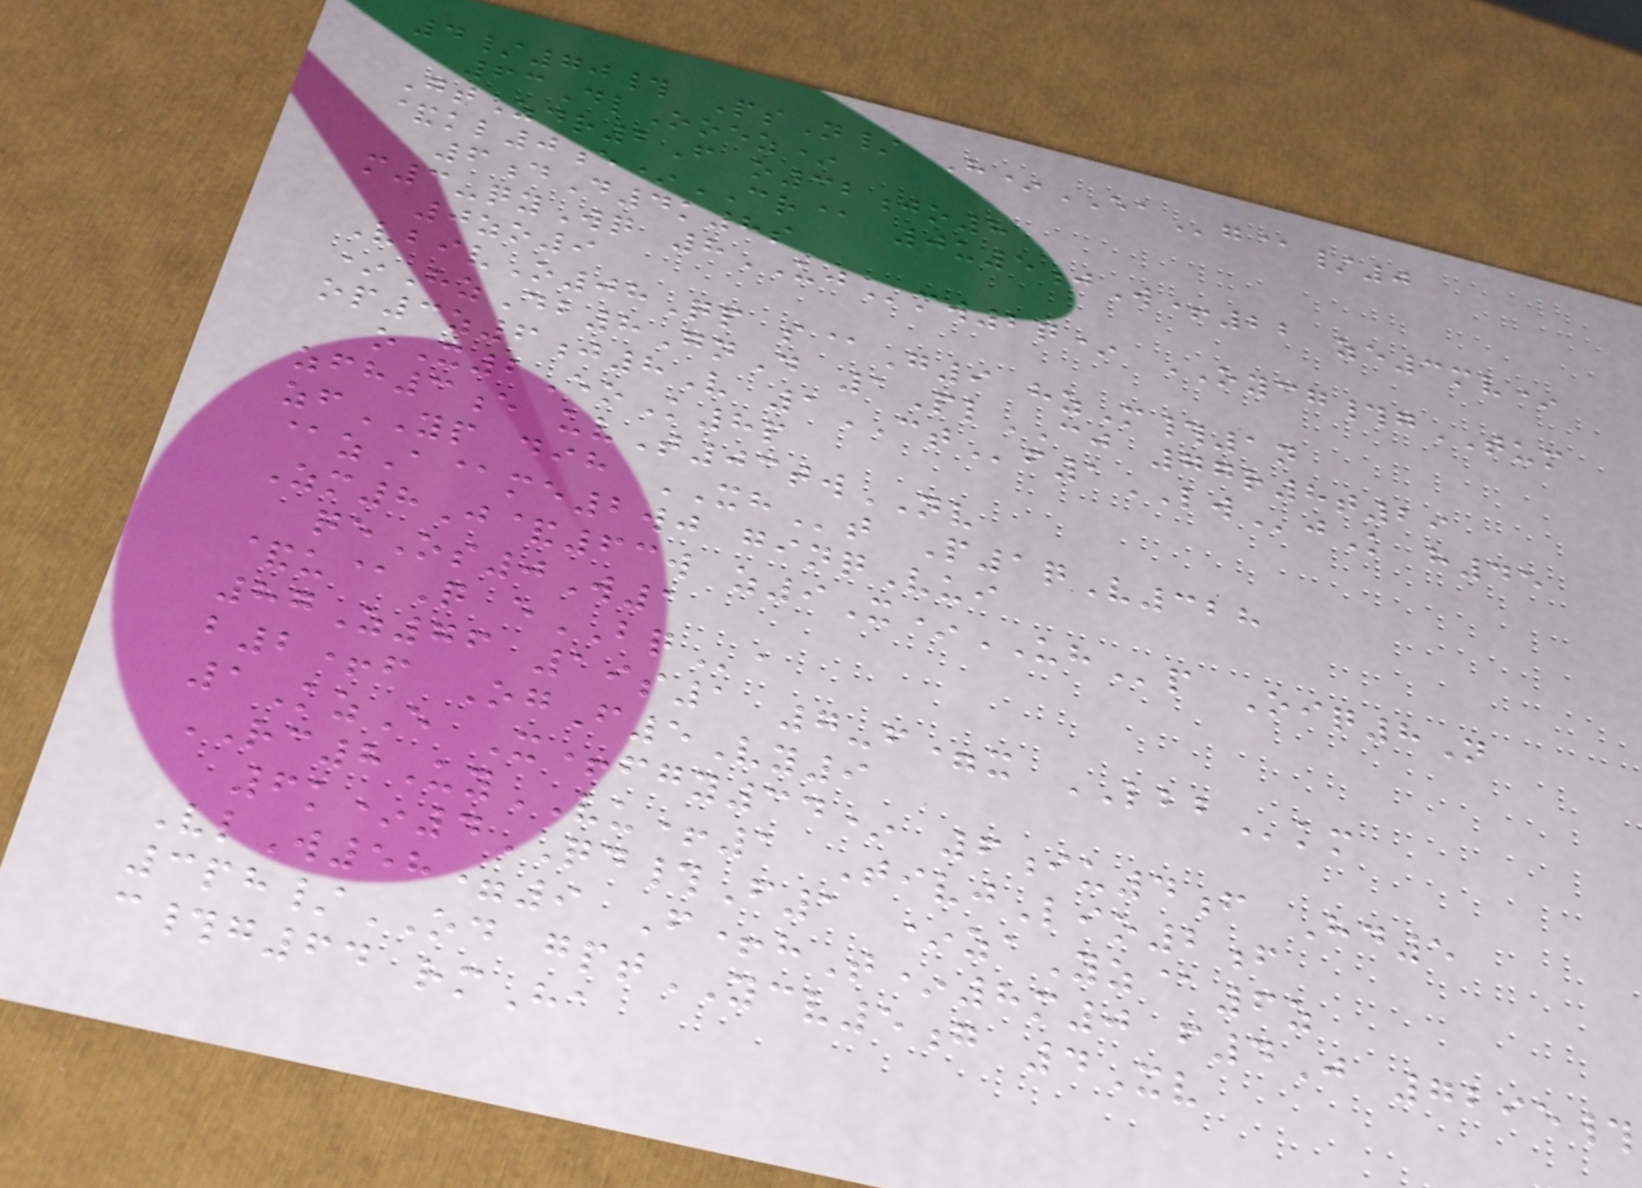4/70# PsN/ H*EAg@/0
63DlOoez*
GtZdr2F o32jo8
&kl0e*CR@ 0u5jW+22 ze3mv*
6dD4k8s
m3-qyWq 8UJmw2q* OYCG#gTUM
0zo9
VbivO08Qp s@G9 hzM#1n
*HzDb8GnD 1PlCJ 77r8t29
op3z6j8V 1CTf1LWjK h45
oX2EoK8p
zfh3e uvT03twNV
zfYP dih XHt P1qV328
@zA@me2wj ginqVui
Zm8J&63w z9X*UHp Oiq8N
qeOs0W1
&u@Q eBQa
87Z76 19s1 7-f=x LBBkm
b2+f OgF5Vy9
1KzE X+fgy34* 6iu4f Hd5
RC8UyVU+1 TivjLio2f
6k*4QD#F1 *zaYz@6z
VlW58=9 F+hT*8m0 f4J 7295#
3ph/OD gptYCV5g 4Xv
c#g64 rmHa
